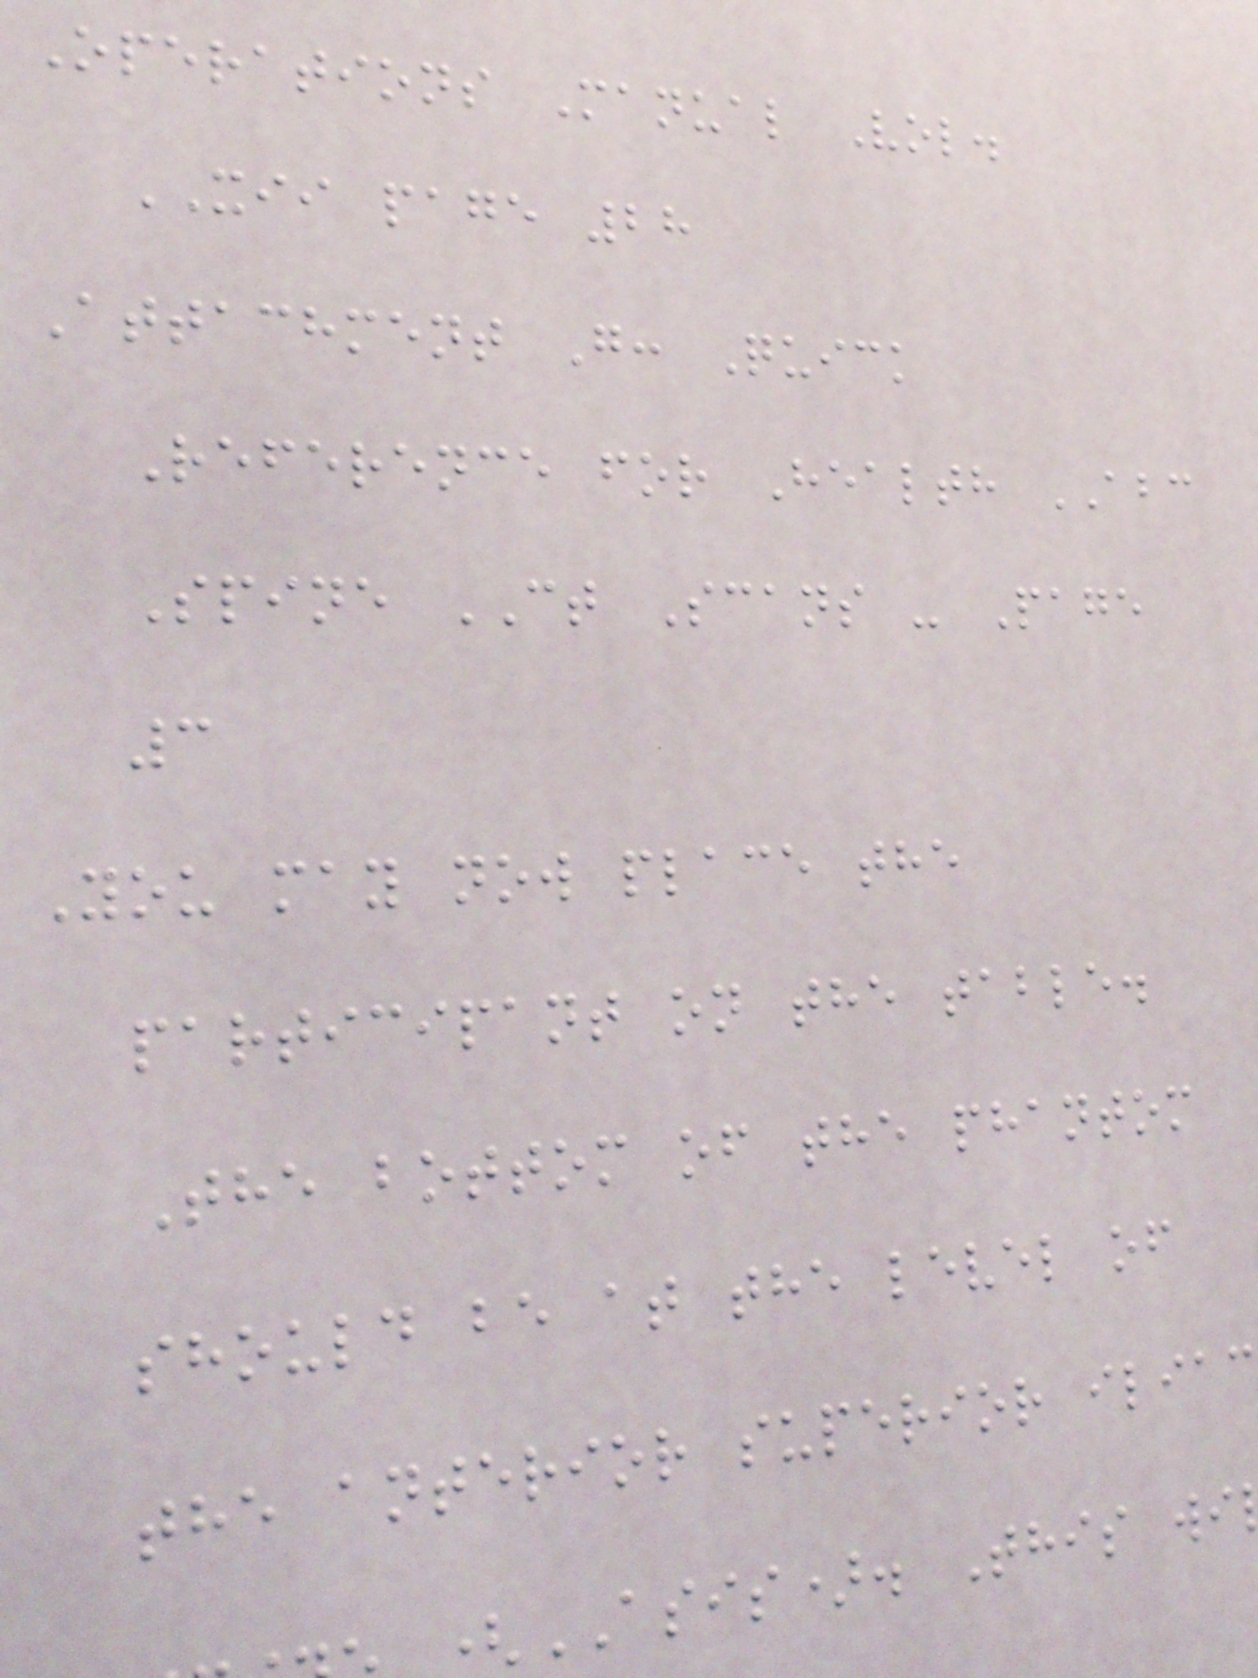Operations Manual Vol.
XII page 28
Attachment G: Quick
Reference for Health ABC
Spine CT Scans - Page
3
You may now place the
participant on the table.
The bottom of the phantom
should be at the level of
the anterior superior iliac
ASIS). This wi
